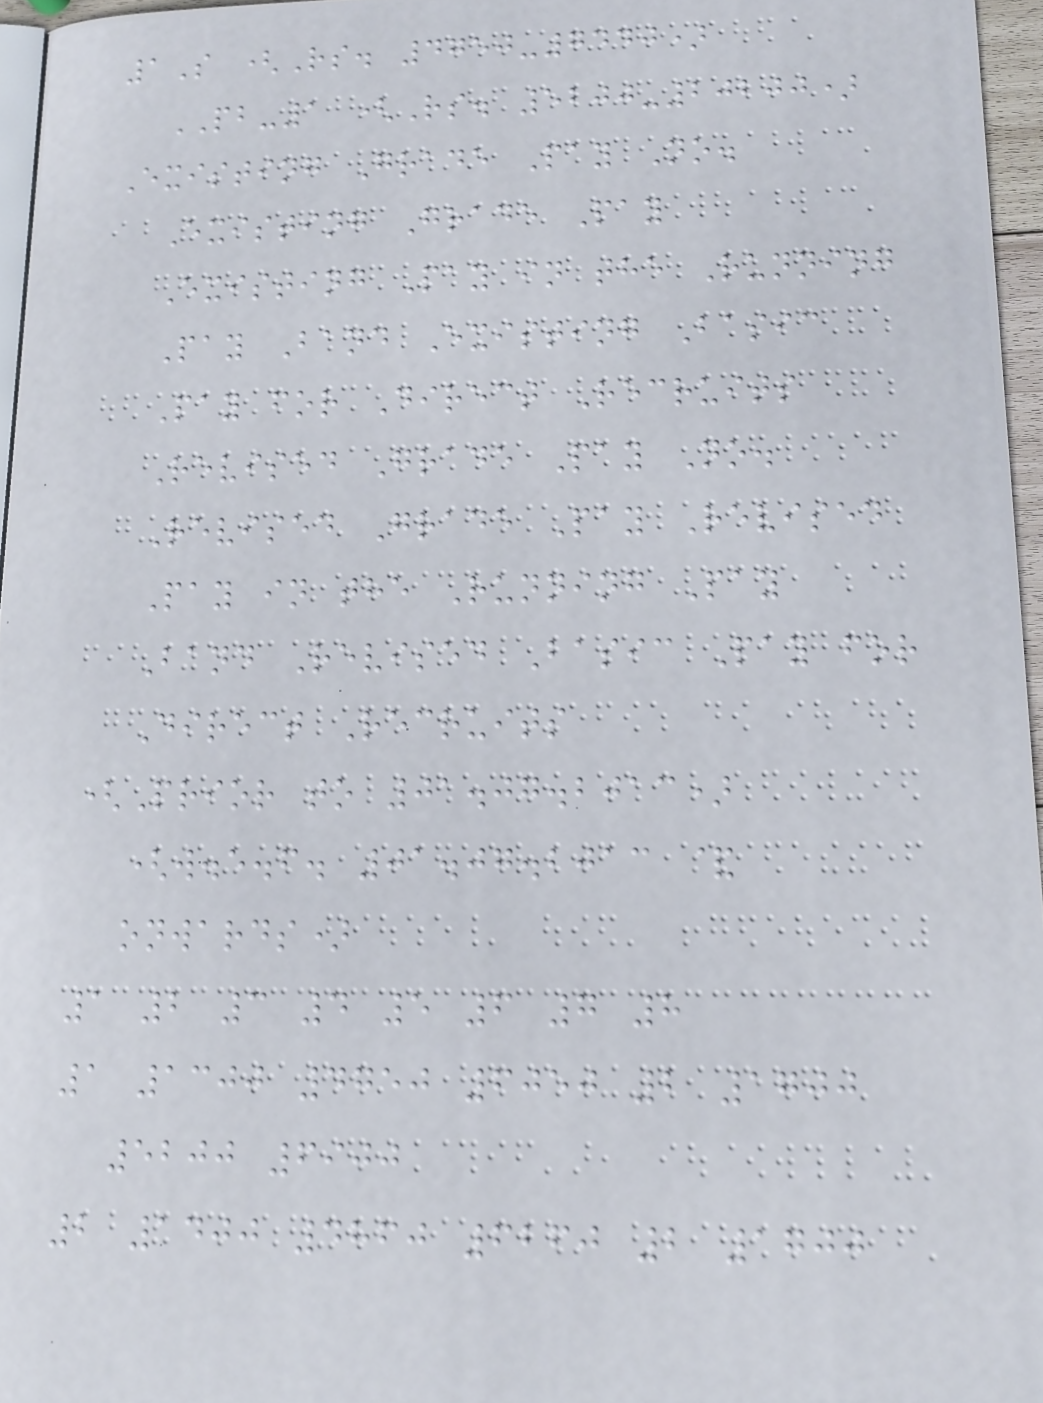1S (Rs. 4750-7440)
PB-1 (Rs. 5200-20200)
Existing Grade Pay No.
Existing Grade Pay
Existing Pay in the Running
Pay Band Existing Basic
Pay for Direct Recruits
Revised Grade Pay No.
Revised Grade Pay Revised
Pay in the Running Pay
Band Revised Basic Pay for
Direct Recruits
(Prior to 01.07.2013)
(w.e.f. 01.07.2013 &
onwards)
1 2 3 4 5 6 7 8
1 1300 4750 6050 2 1700
5200 6900
2 1400 4860 6260 2 1700
